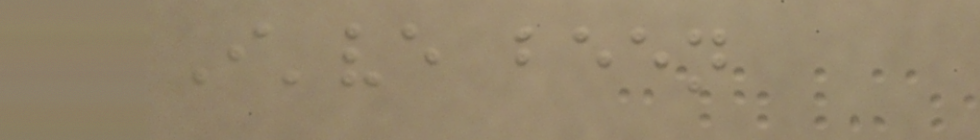I've been
